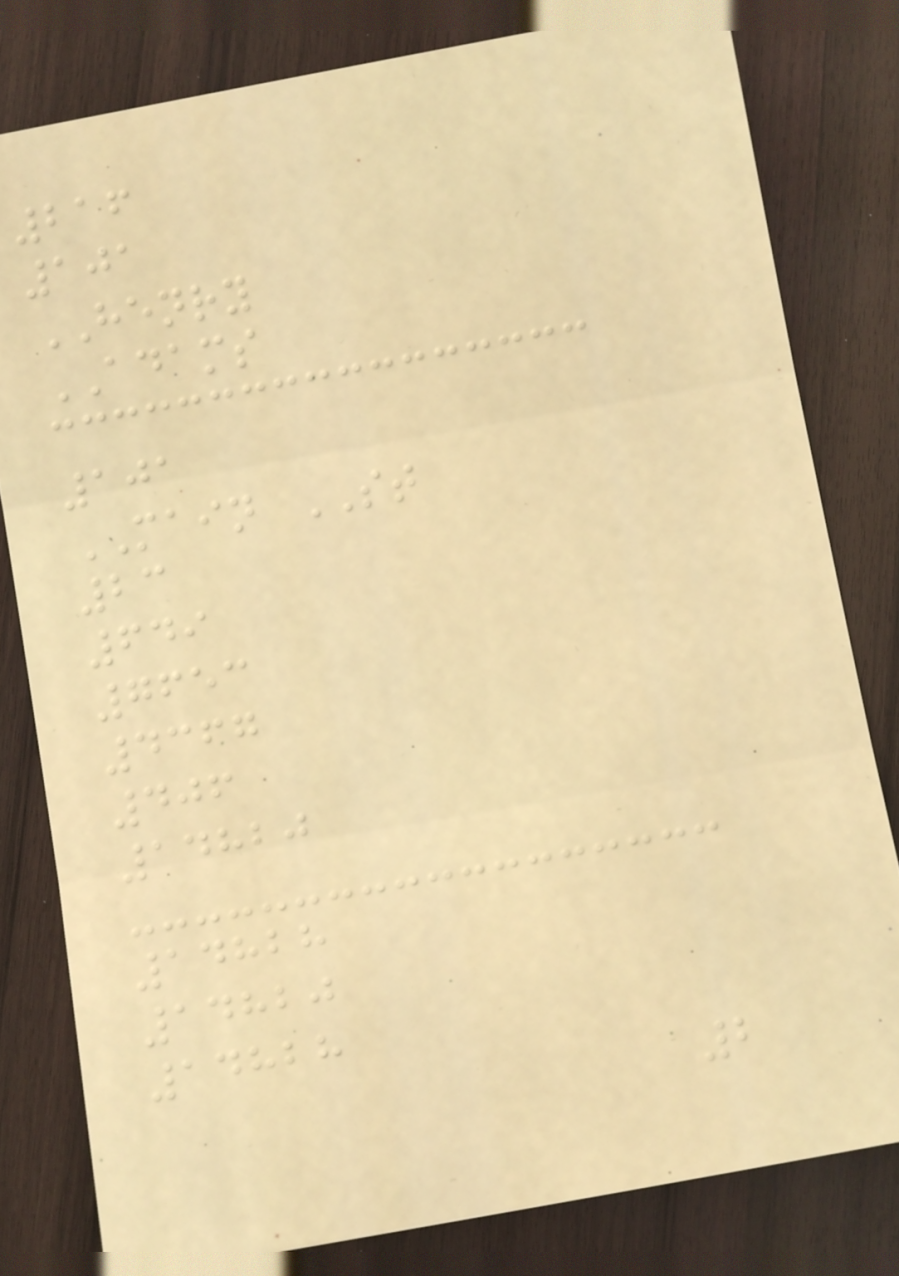216
101
HENRY
ADAMS
101
MAIN ST
23
649
7653
4367
406
14820
14828
14820
14828
2
